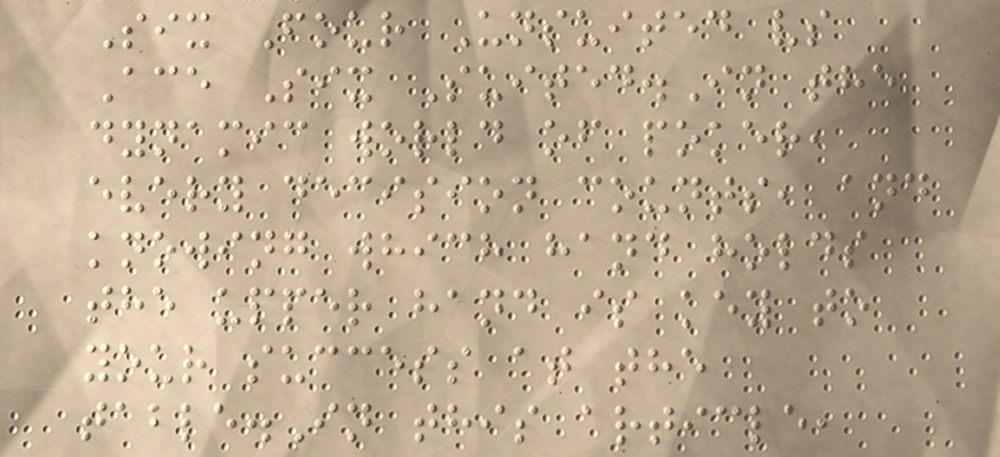Six Four Unsuited vs
Ace Six Suited.In the
dynamic world of poker,
every decision counts, and
knowing which hand holds
the upper hand is key to
your success at the
table.In this article,
